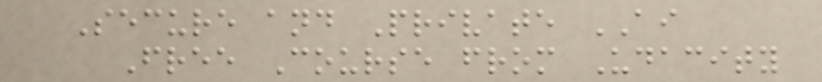Secure and Private AI
Free Course from Udacity
